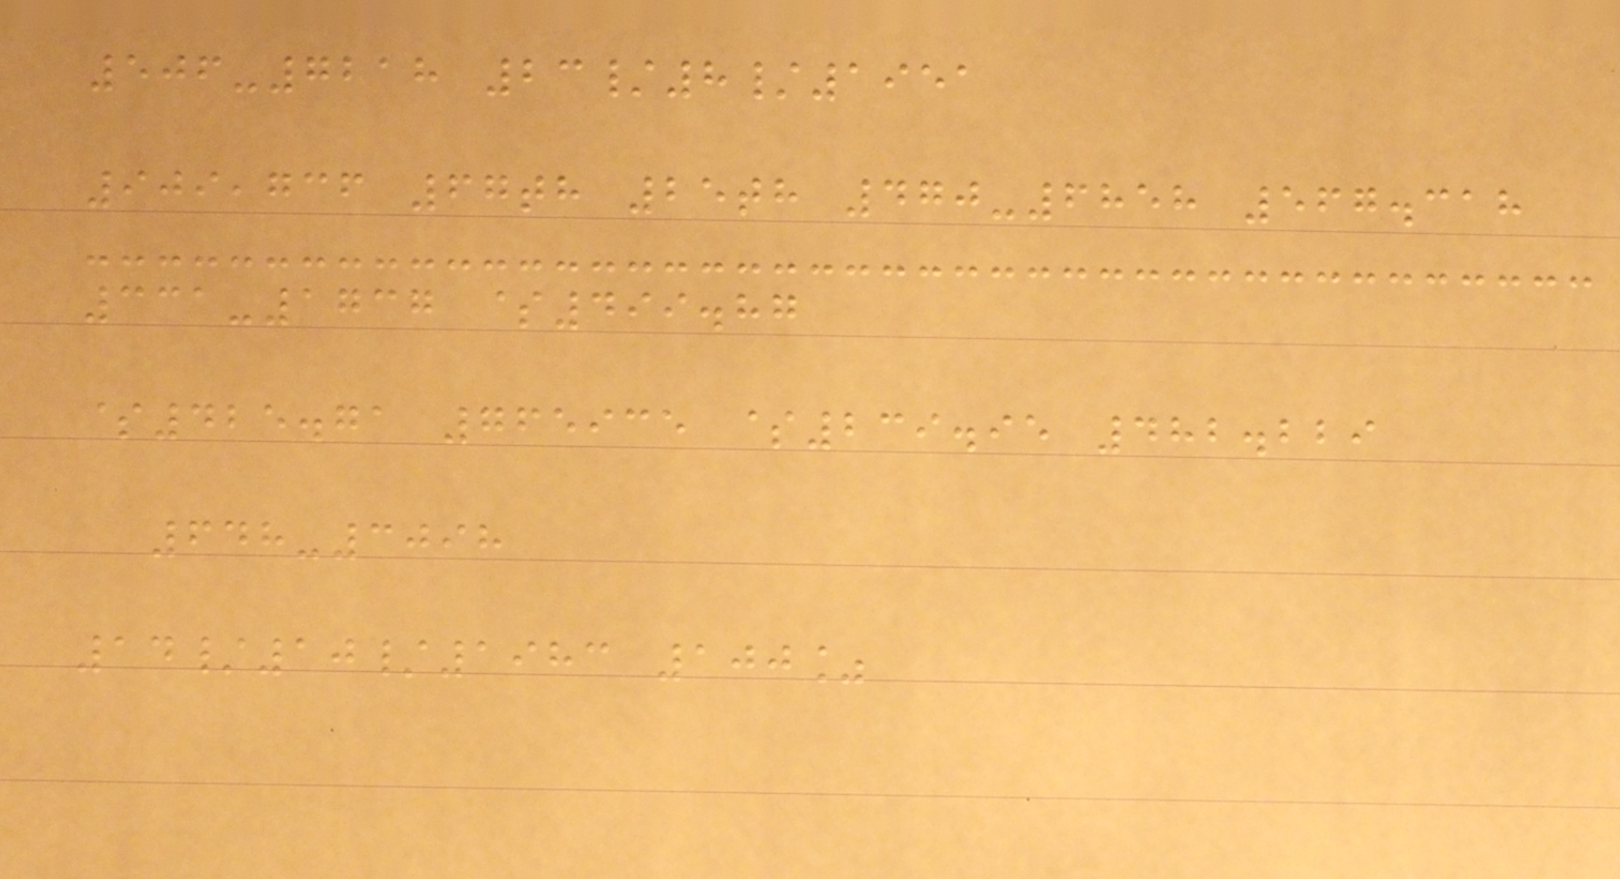506-7218 23/8/1951
909,736 67th 25th 470-6858 567.318
331-1737 $499.87
$425.71 765935 $239.95 482.229
648-3098
14/10/1983 100%
